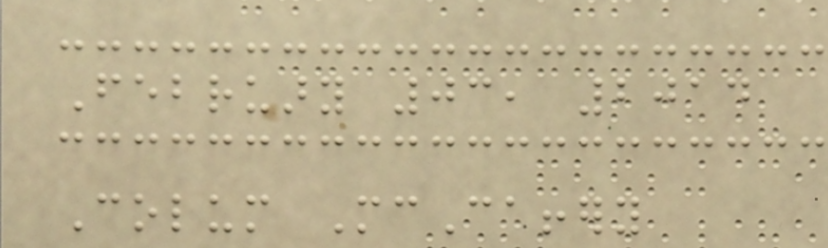February 03, 2014
Colum McCaffery
